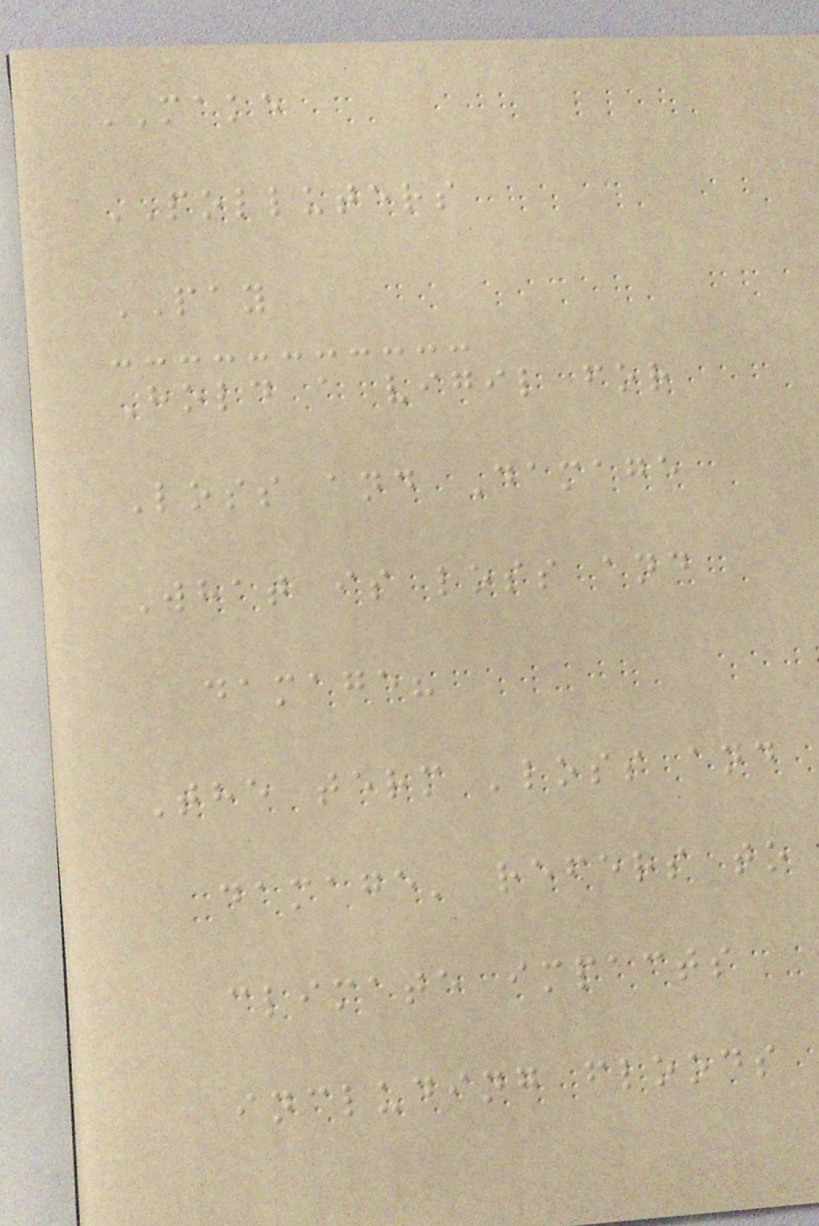MAKE
POLLUTERS
PAY
Hold a vigil for
Loss and Damage
What is loss and
damage?
The term 'loss and
damage' refers to
climate impacts
including floods
